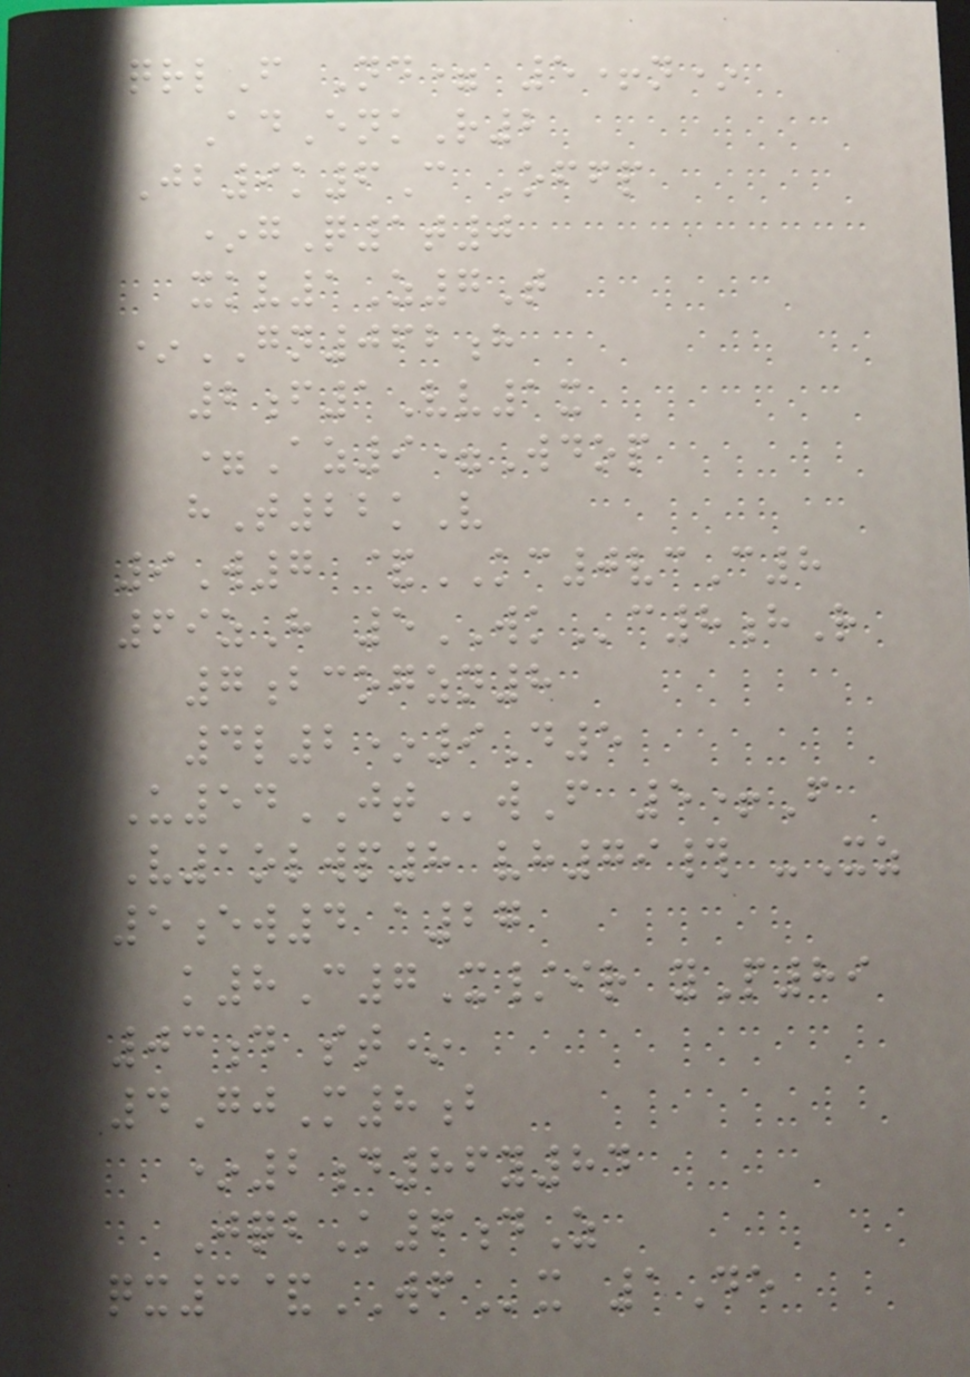qrlF Nd= 5+n*
AdEnkR2
Jb9k6C Offp
*gQ1t0
xkv1Z7T
*GN062h
2f1Vv1x
=Az9=Wdop
hT22kV
9W7 &KC0vcC8
69zH 5WKc8hR
7bcogzn8
4l2*9D5
U54JTwF 5+F
V1olwp8 vh79# -Xz
5ew4 a27
k8C7X/ir yP89
03d st*
4GjM8b
*2d86y84
JqbK6dZ
qx3&WFx 1De
